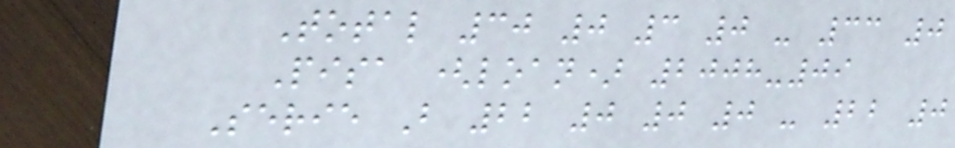Total 30 0 3 0 - 33 0
Pisa (loan) 2008-09
Serie B 22 0 0 0 - 22 0
